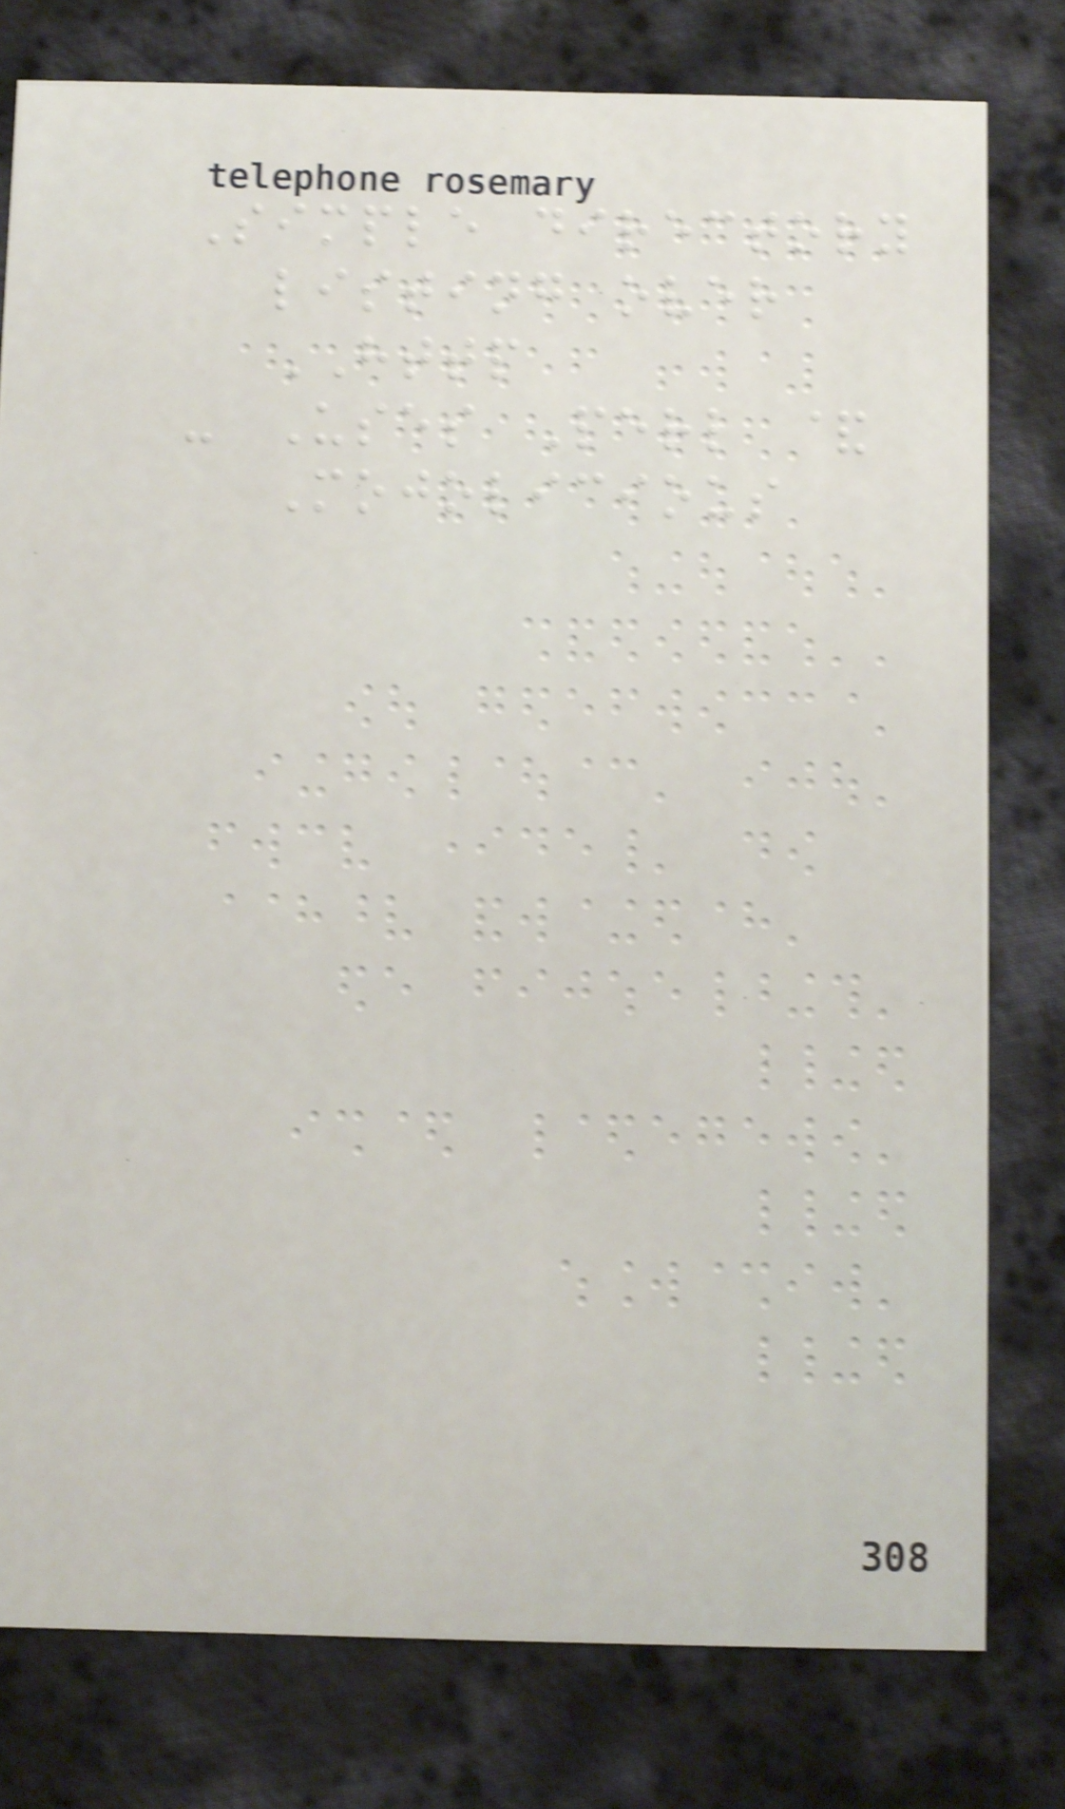Simple directory
listing over
HTTP
- Uses Perl &
Mojolicious
